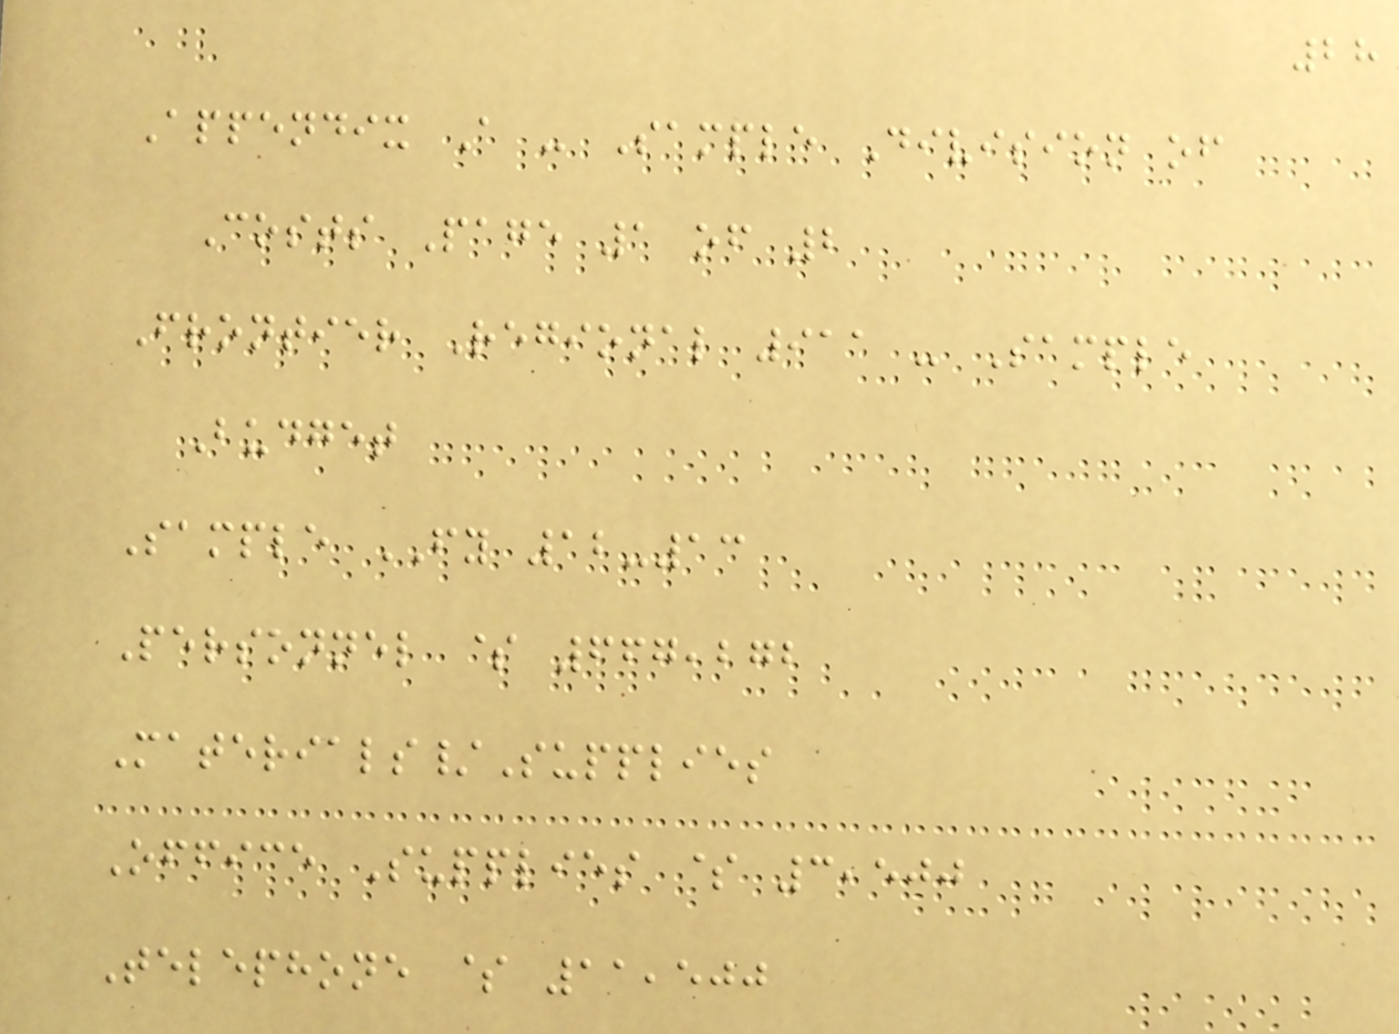28
Appendix A - Sample Division of
Costs Page 1 of 2
Frontier Regional 911 - Sample
Budget
Sample FY 12-13
Personnel $ 667,272
Materials/Supplies
Office Supplies $ 3,500
Telephone $ 11,500
